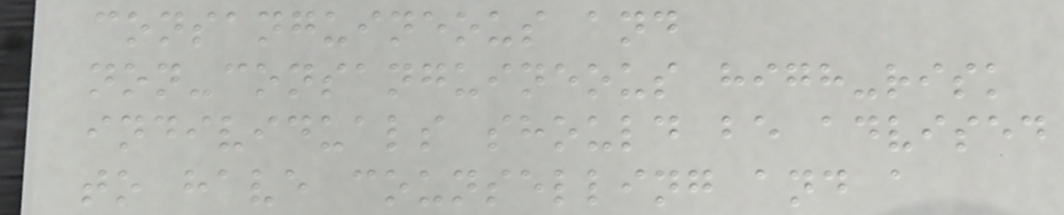consanguineous and
non-consanguineous high-risk
individuals should be advised
to have counselling and a
